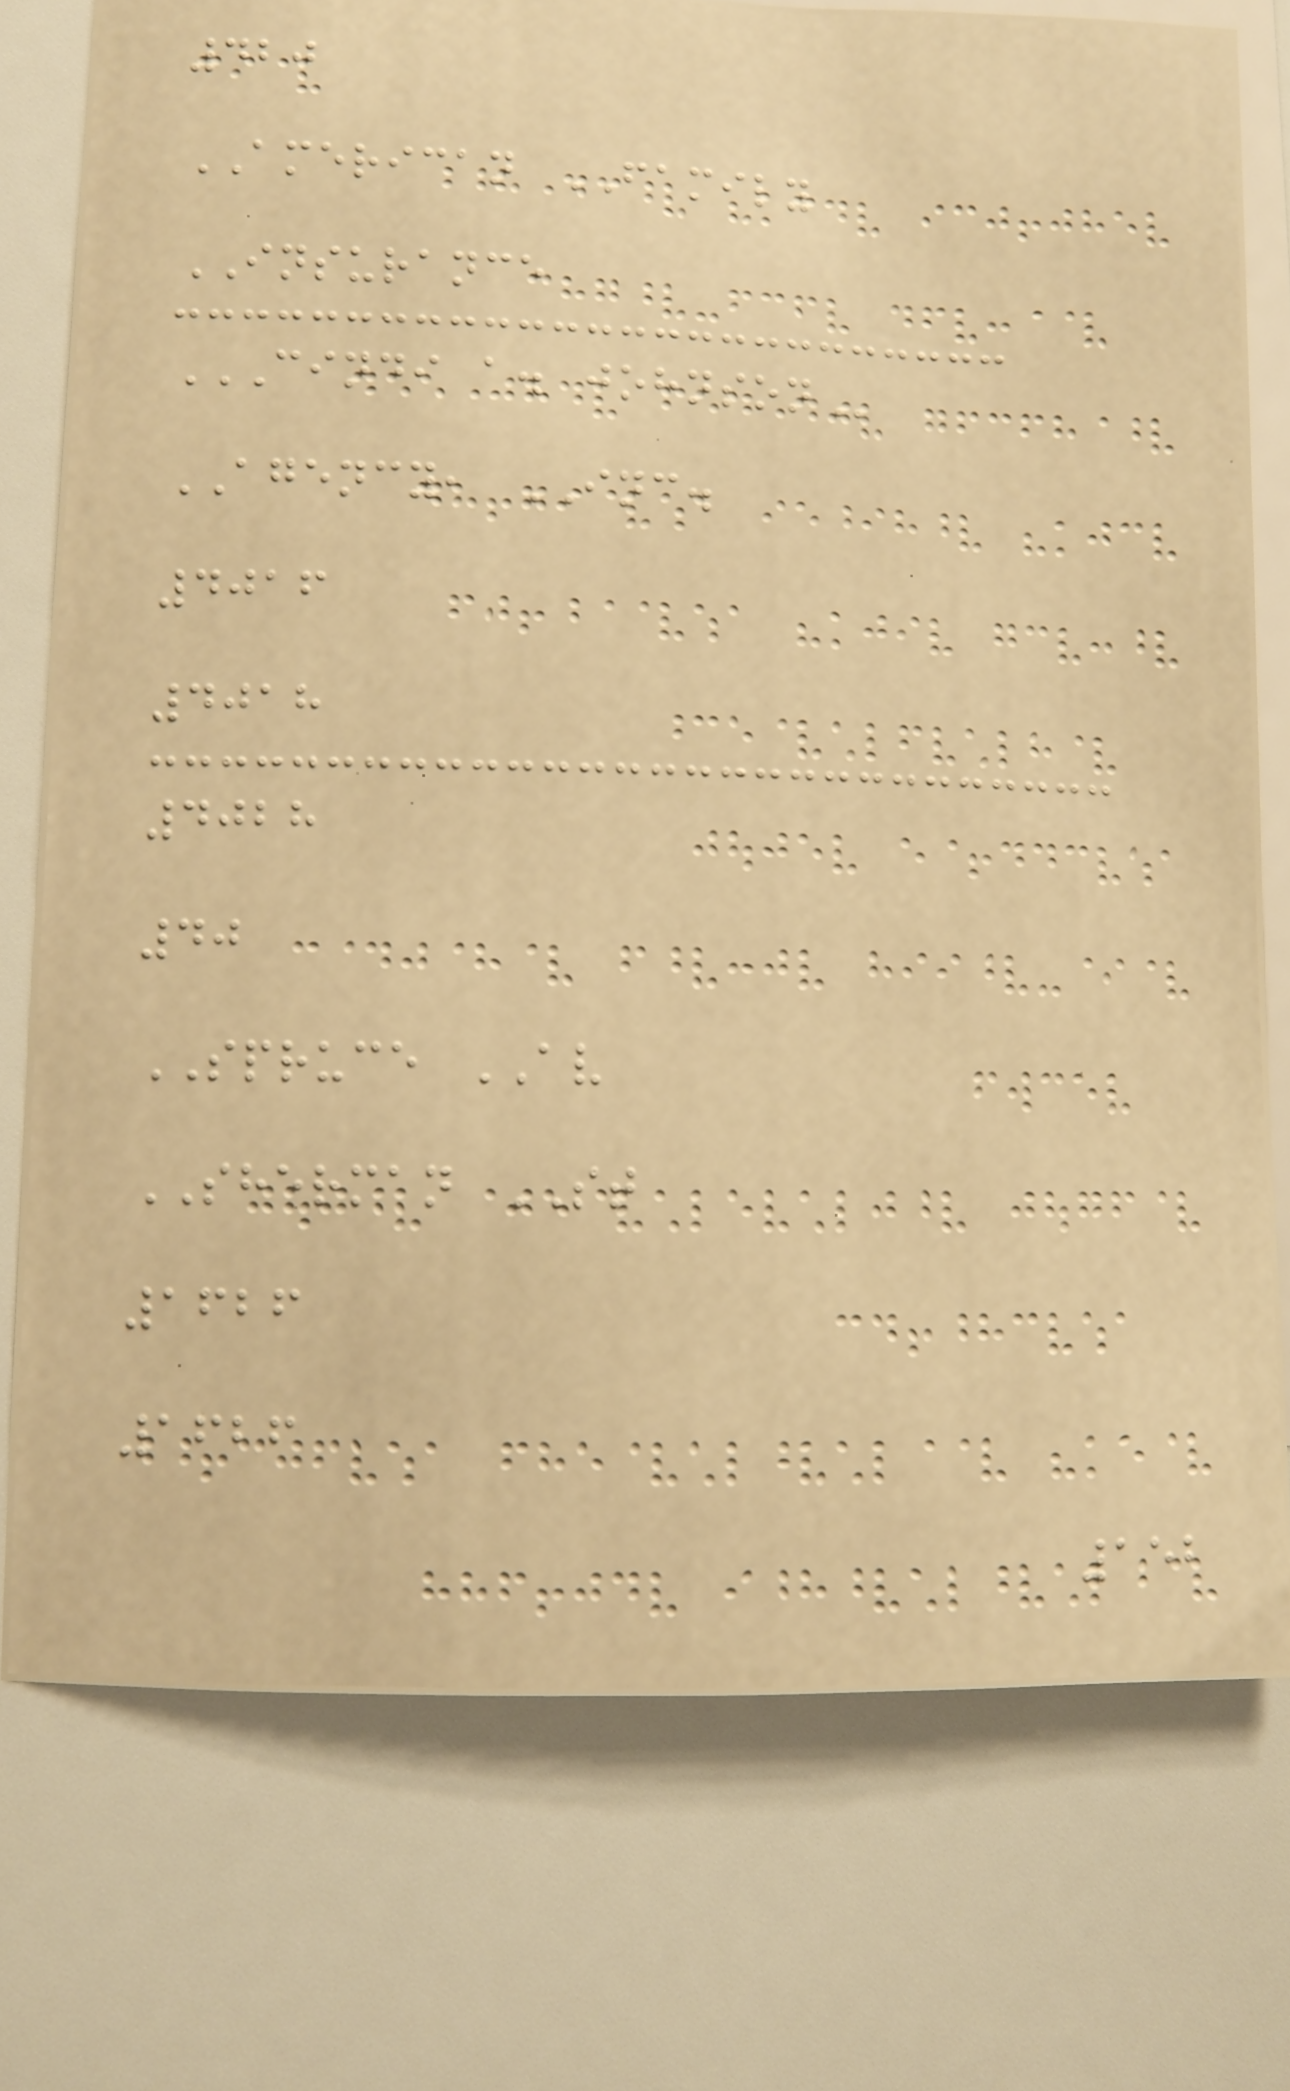420
AMERICAN FAMILY
INSURANCE
CINDI A. JOHNSON
AGENCY, INC.
4016
4018
4028
40
SPRUCE AV
SHERMAN ST
1626
1626
152
